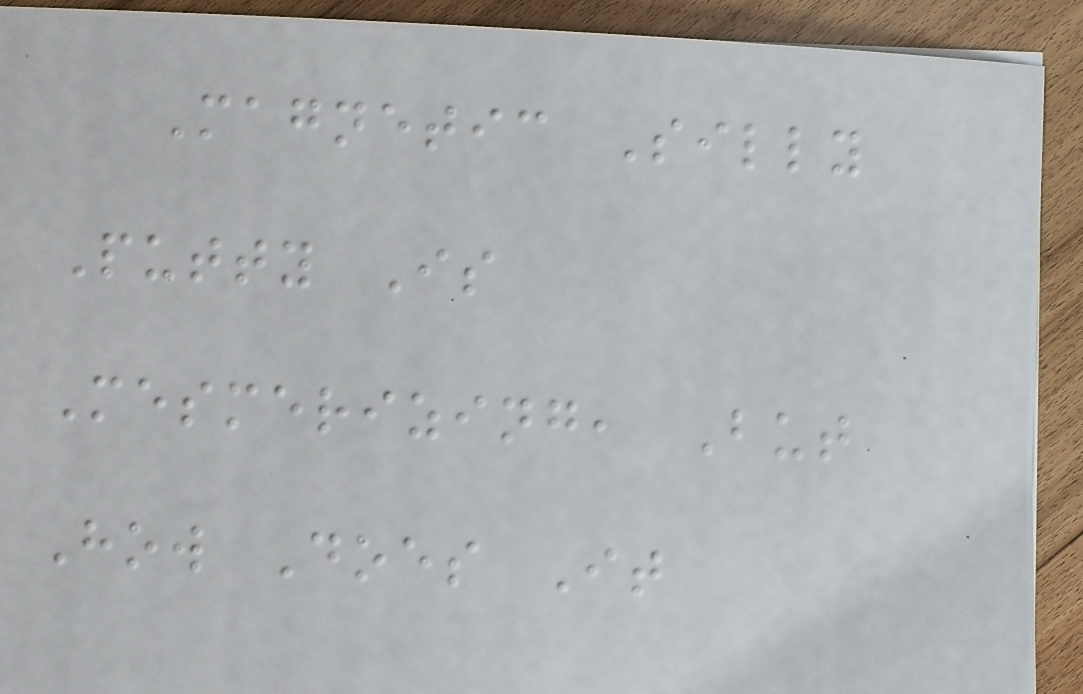Magnetic Silly
Putty Is
Mesmerizing, But
How Does It
